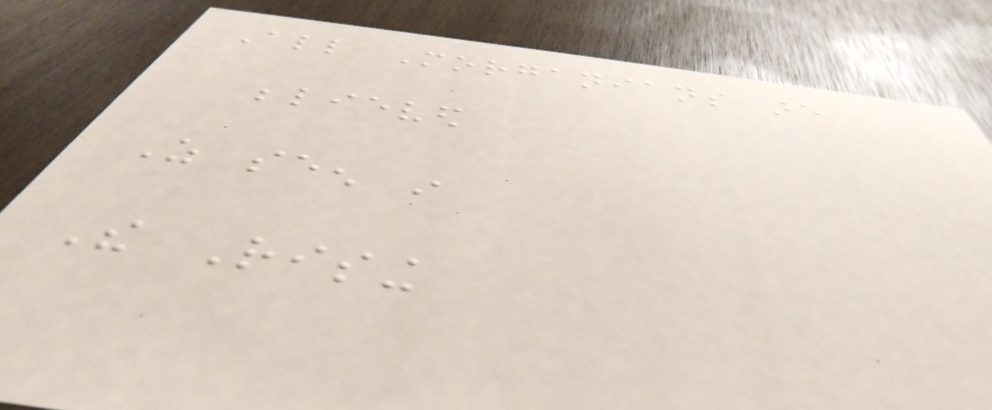All Morganians are
believed
As seen in
The Rising
